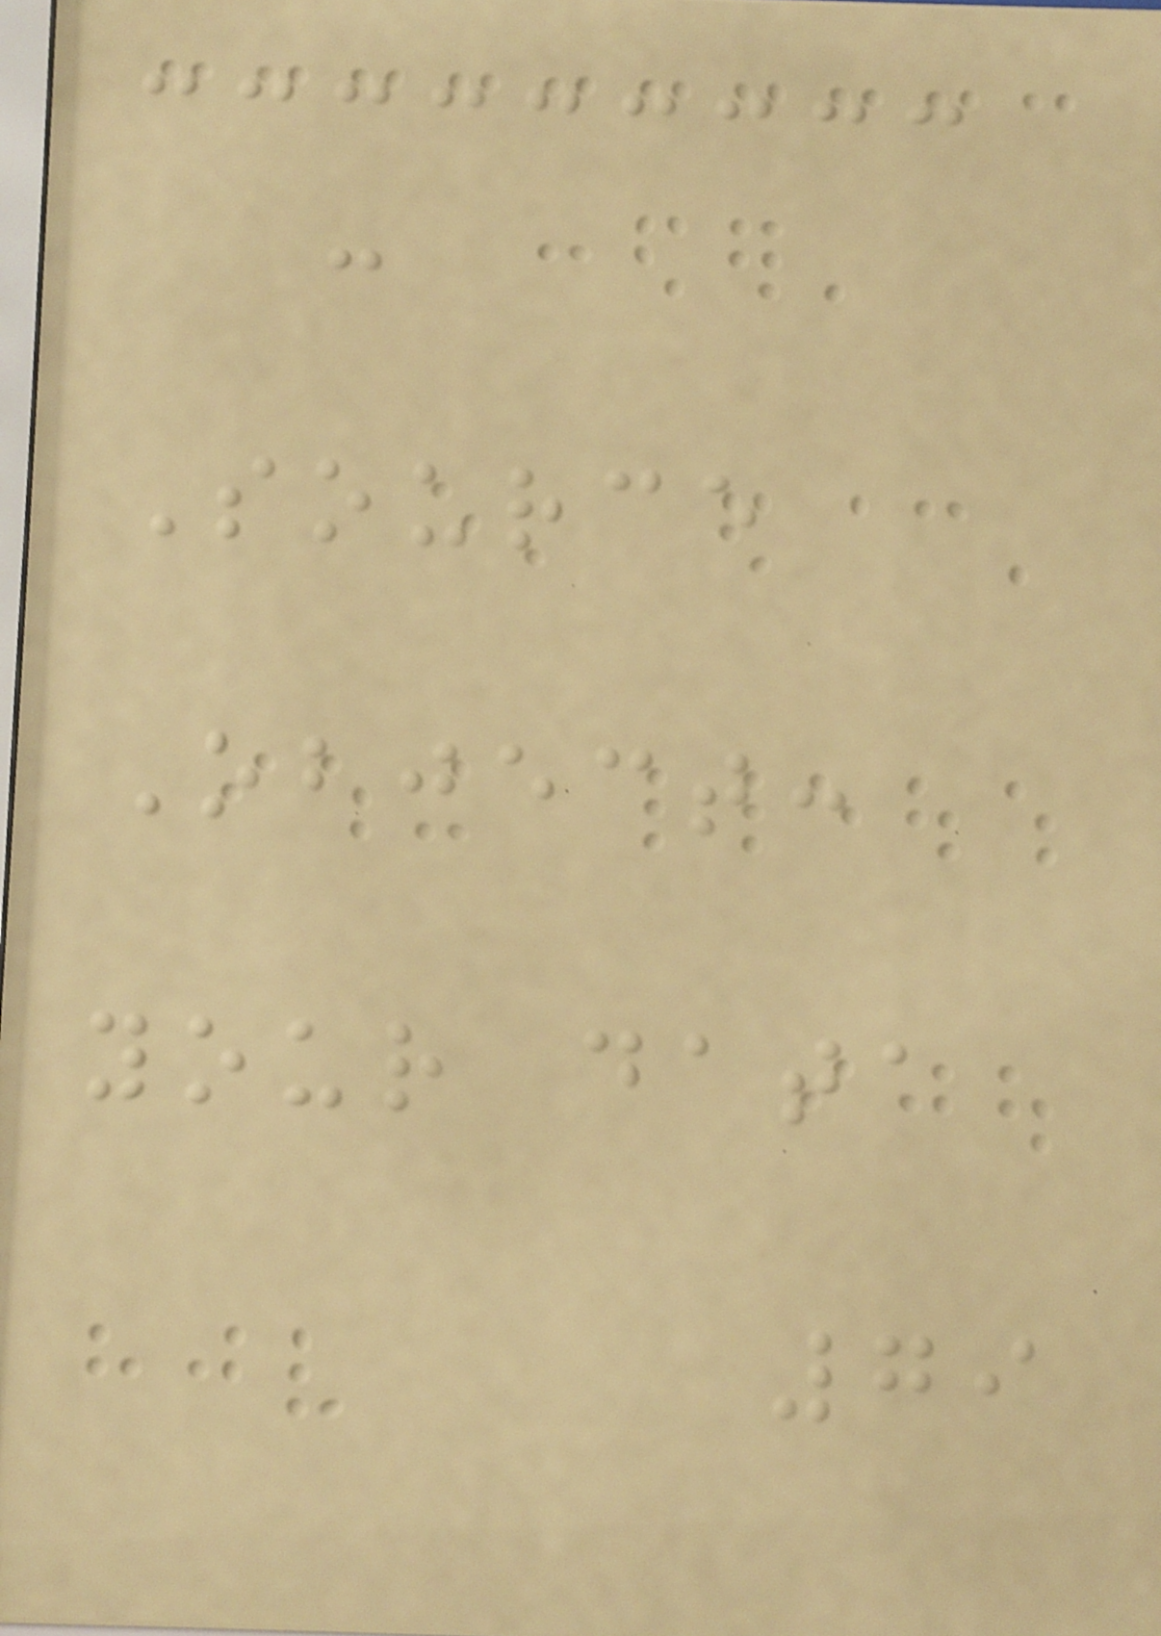-
Source
Object:
your data
79
